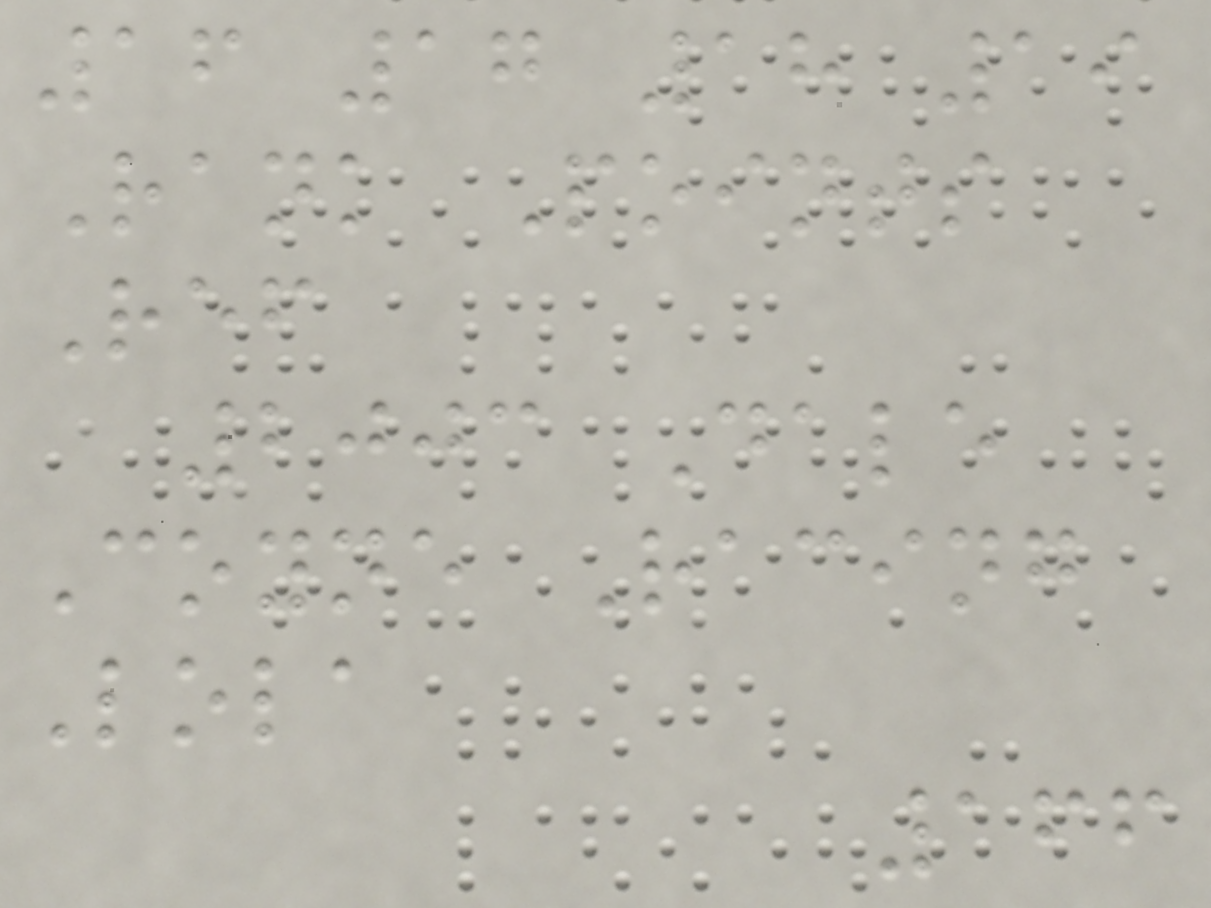16 17 18 19
Rank Points
Ref
2003 Dale
Coyne Racing
Lola
166
